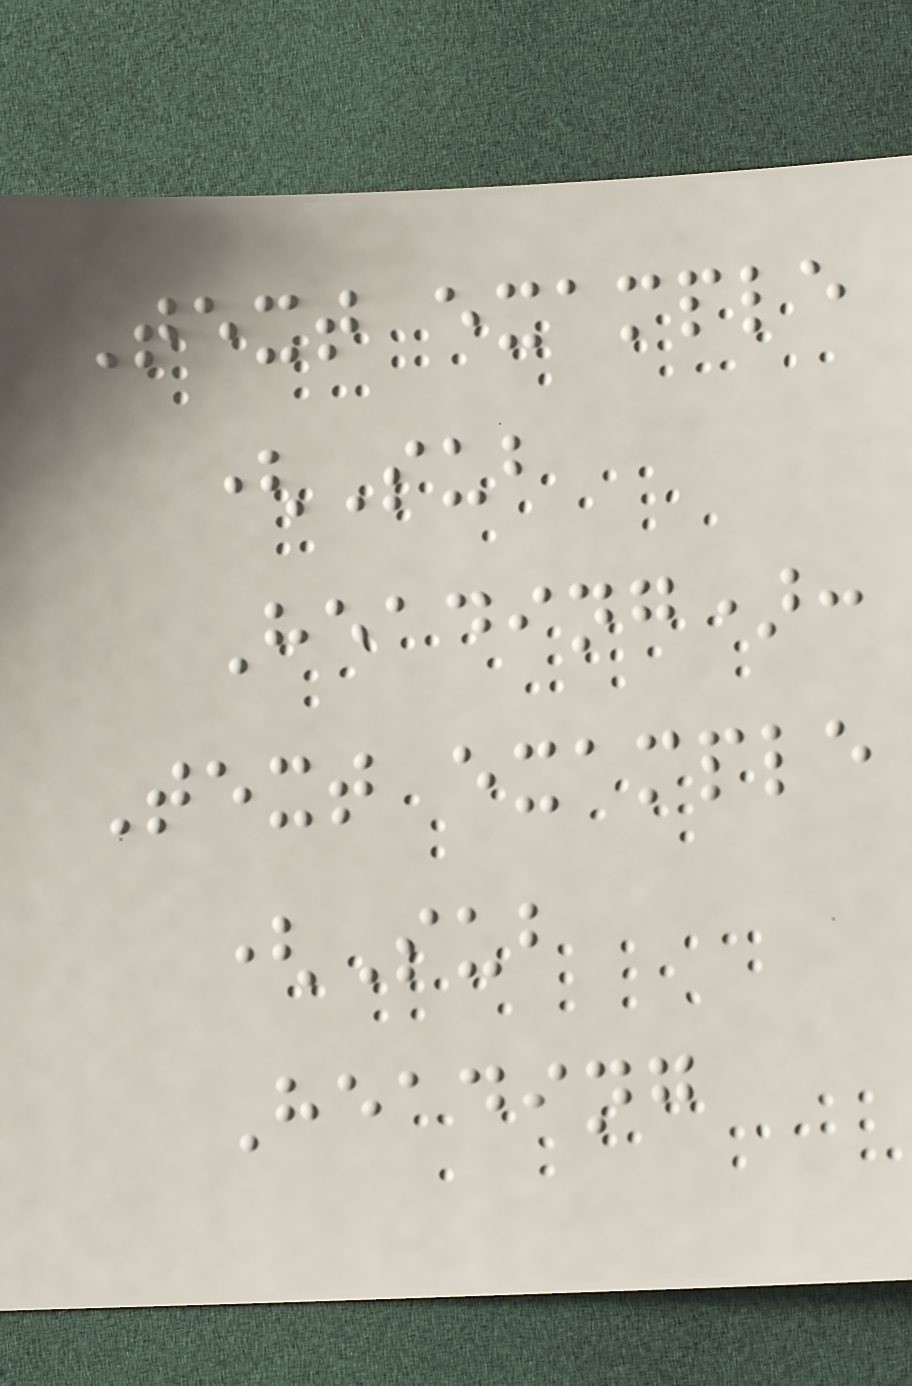Text example
(Sub
Heading):
Text example
(Sub
Heading
